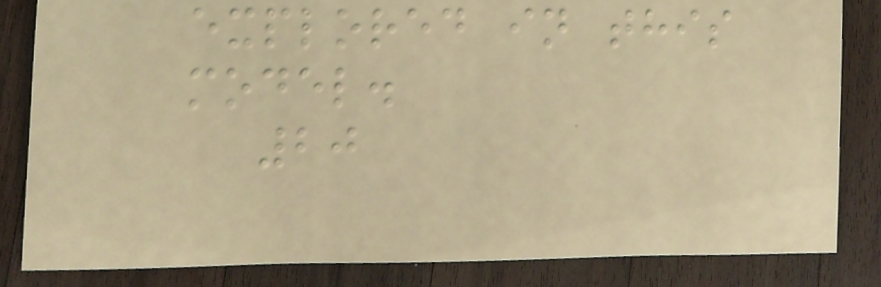explored in this
model.
20
